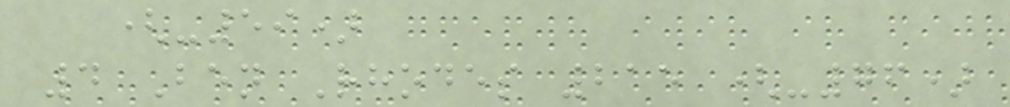(-59)
4 Ben Rhodes 215 (-76)
